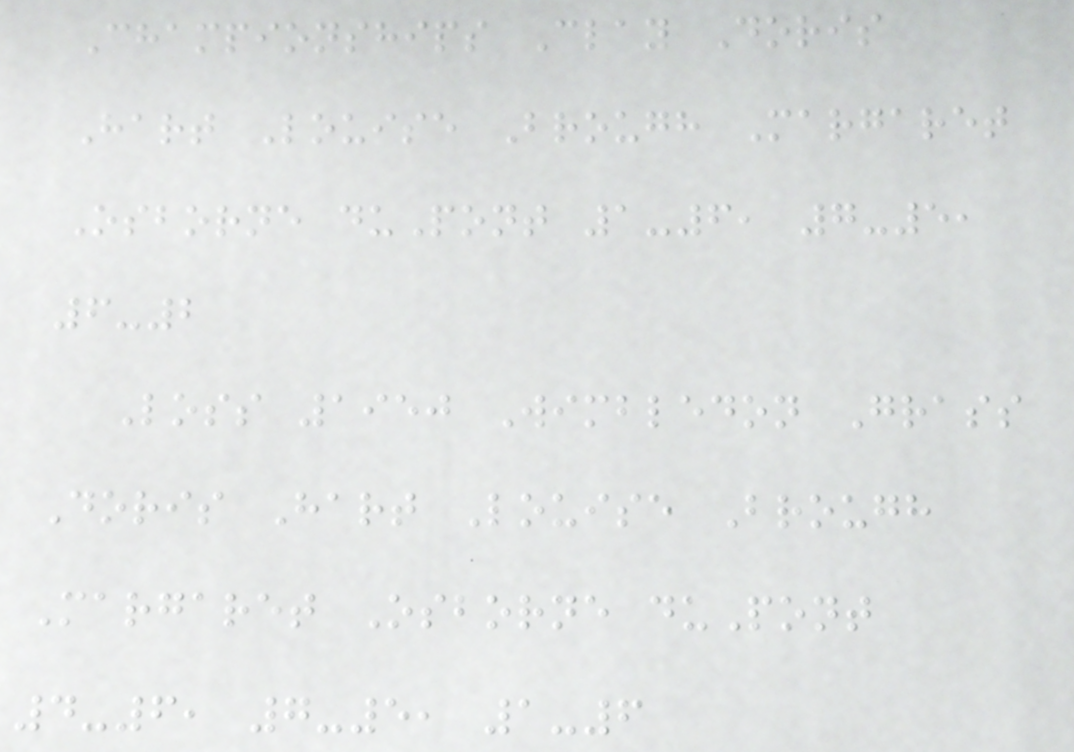Championships Clay Doris
Hart Louise Brough Margaret
Osborne duPont 1-6, 7-5,
6-2
Loss 1950 Wimbledon Grass
Doris Hart Louise Brough
Margaret Osborne duPont
4-6, 7-5, 1-6
